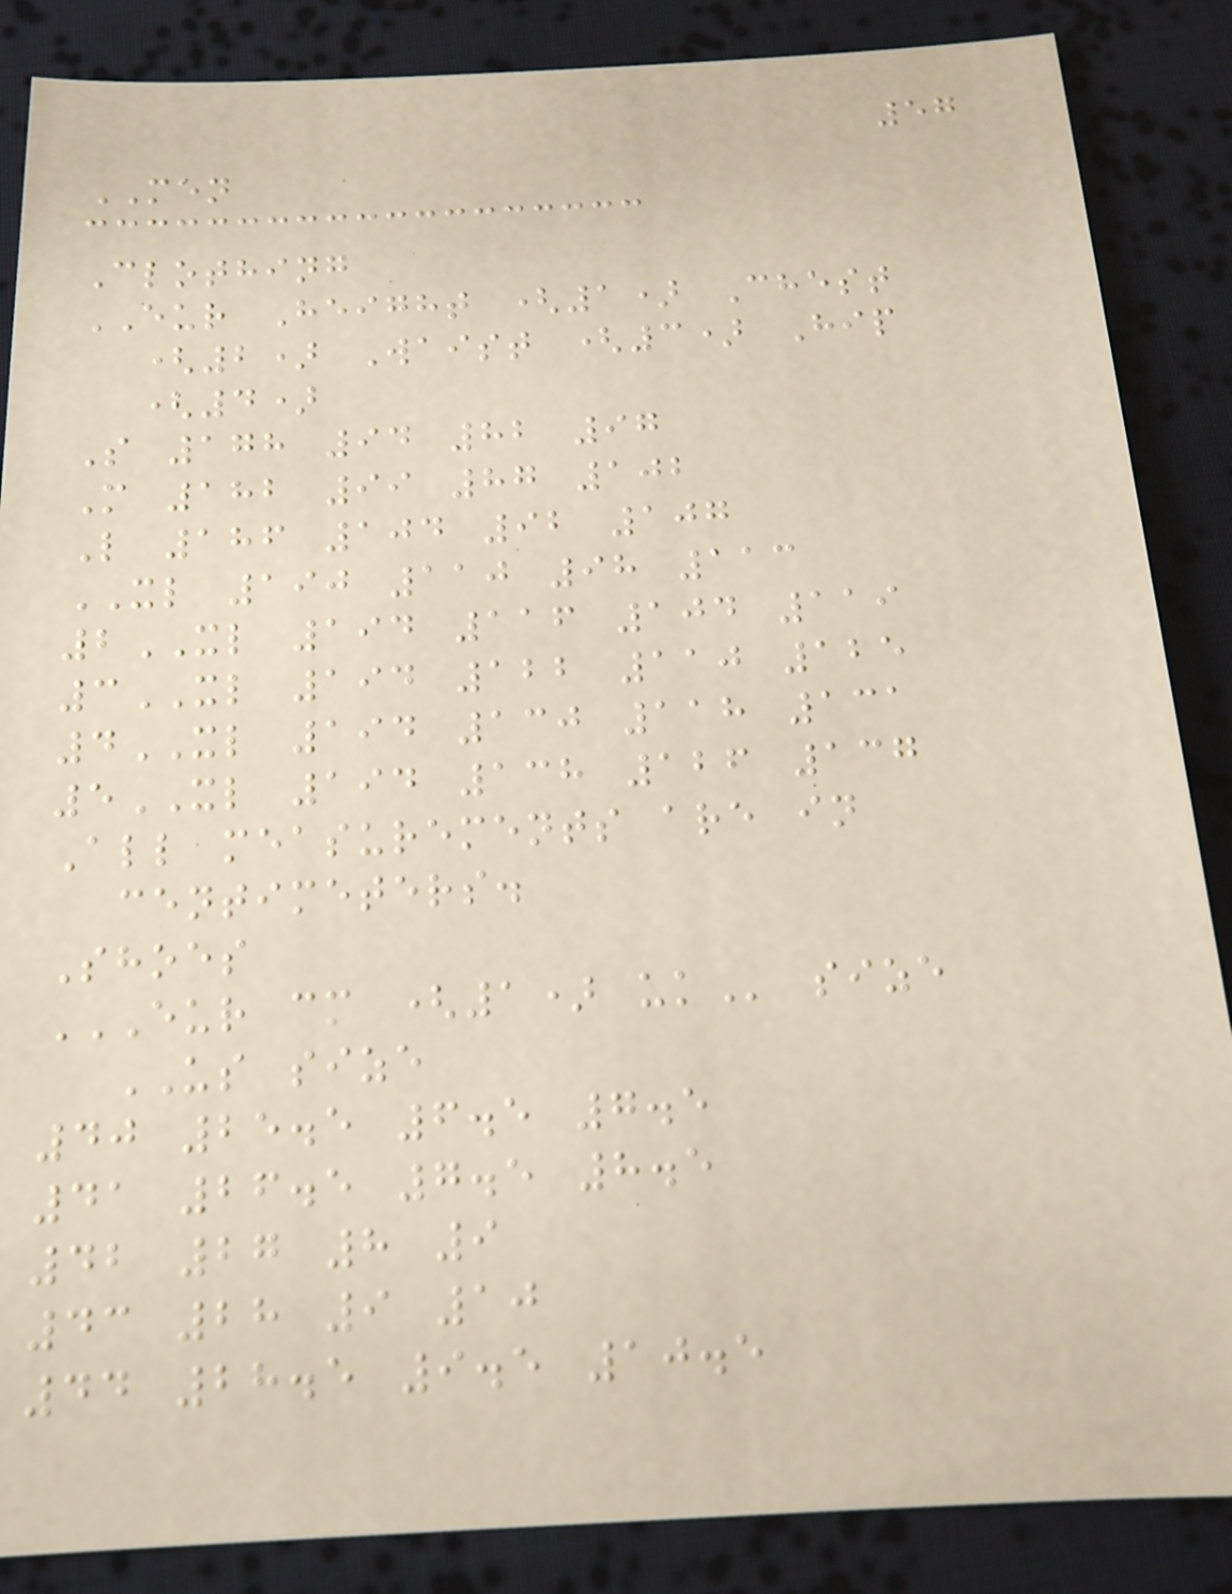57
MEN
Clothing
EUR Height (1) Chest
(2) Waist (3) Hip
(4)
S 178 94 82 97
M 182 99 87 102
L 186 104 92 107
XL 190 110 98 113
2XL 194 116 104 119
3XL 194 122 110 125
4XL 194 130 118 131
5XL 194 138 126 137
All measurements are in
centimeters.
Shoes
EUR CM (1) UK size
US size
40 25.5 6.5 7.5
41 26.5 7.5 8.5
42 27 8 9
43 28 9 10
44 28.5 9.5 10.5
